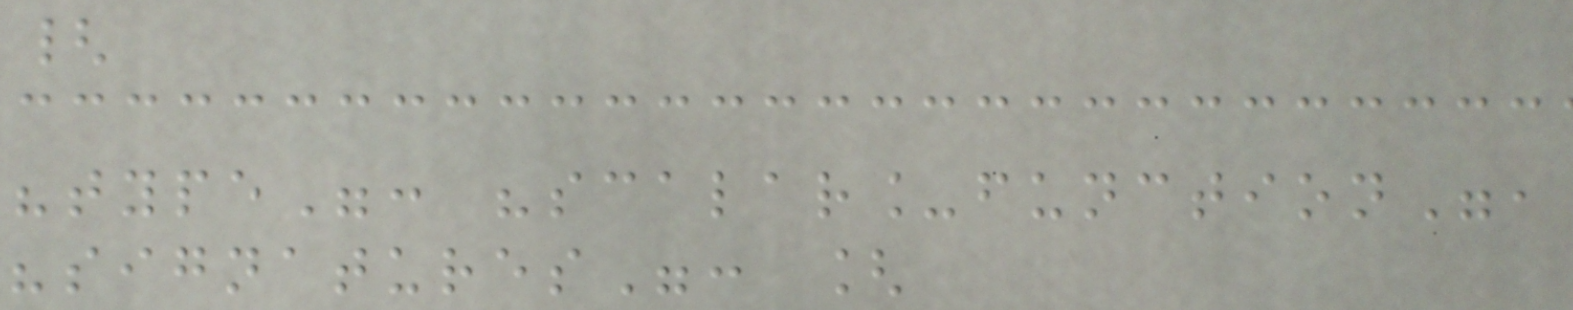{
"type": "scalar_function",
"signatures": [
